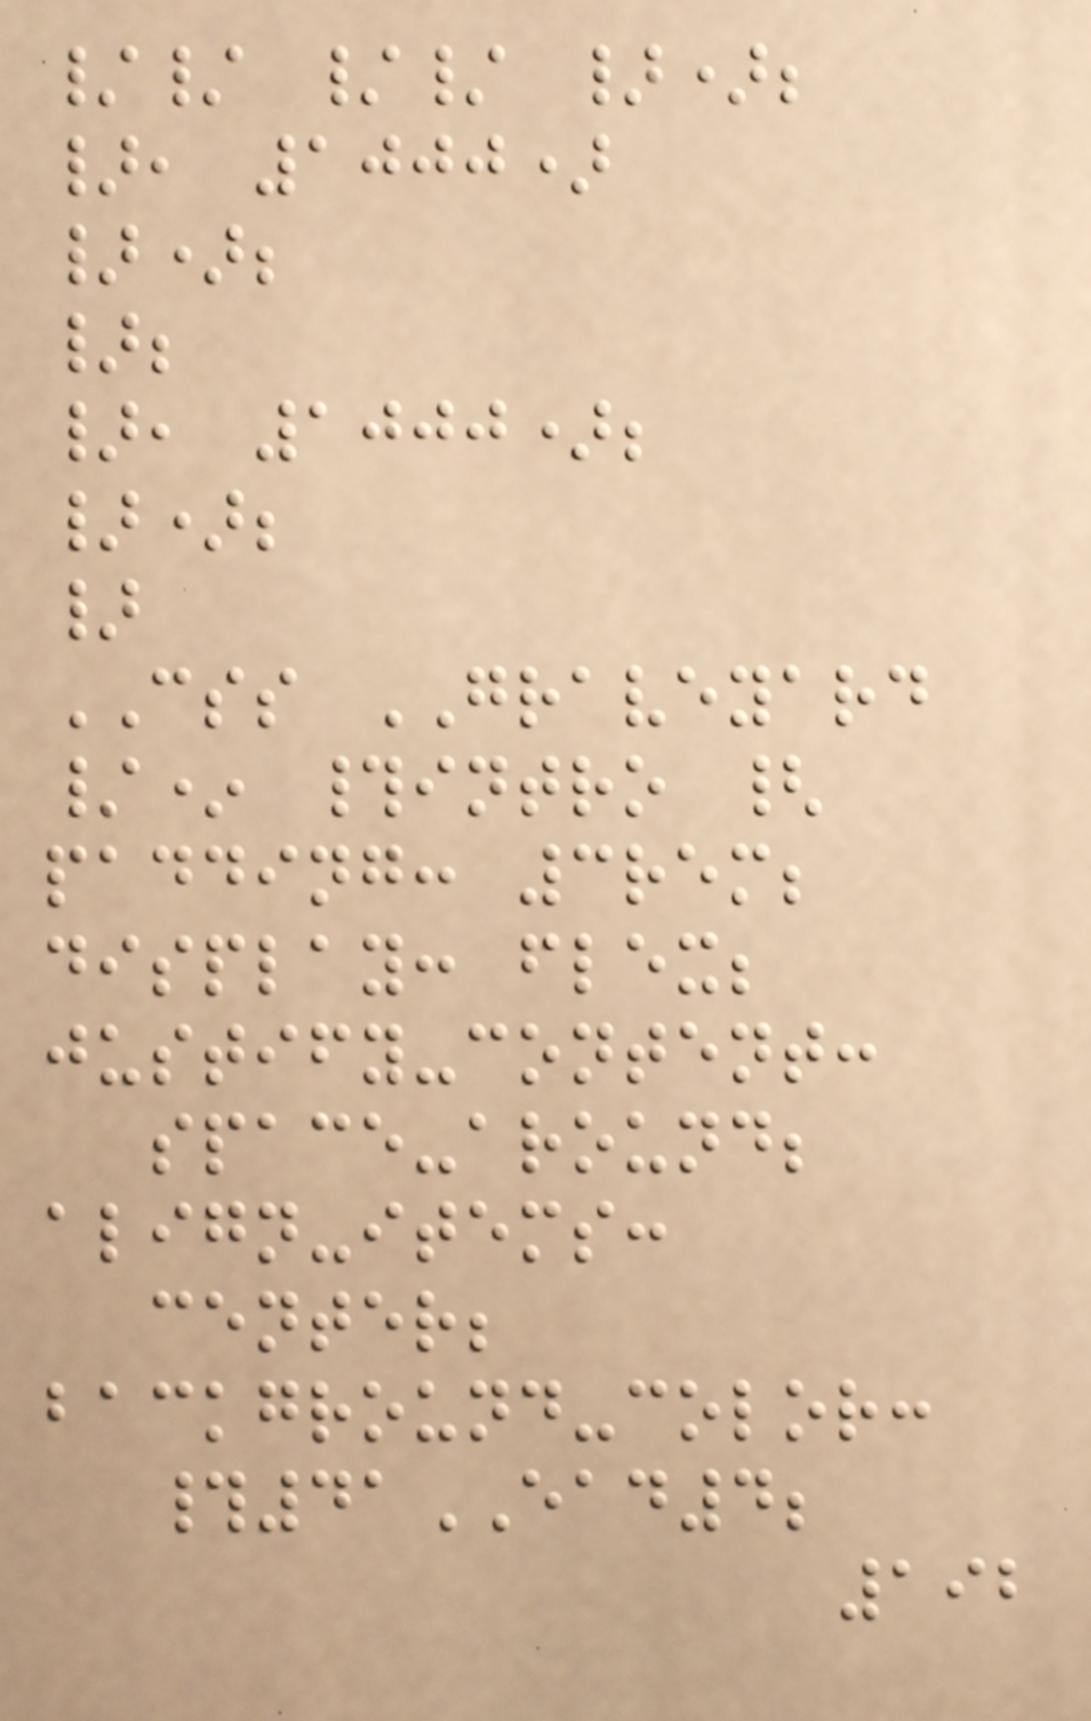// // });
}, 1000)
});
};
}, 1000);
});
}
CSS GRAVEYARD
/* #intro {
padding: 3rem;
display: flex;
justify-content:
space-around;
align-items:
center;
background-color:
#41EAD4;
192
